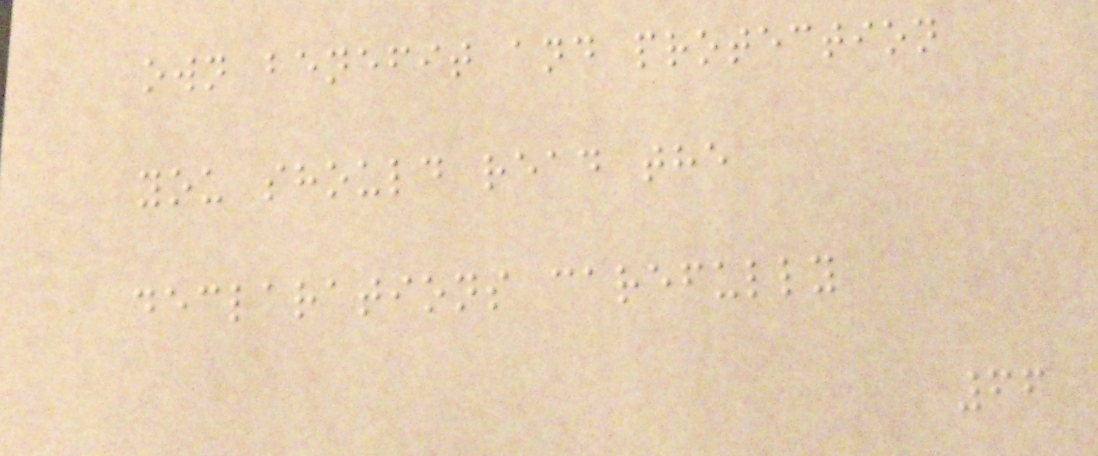own benefit and protection
you should read the
declarations carefully
66
